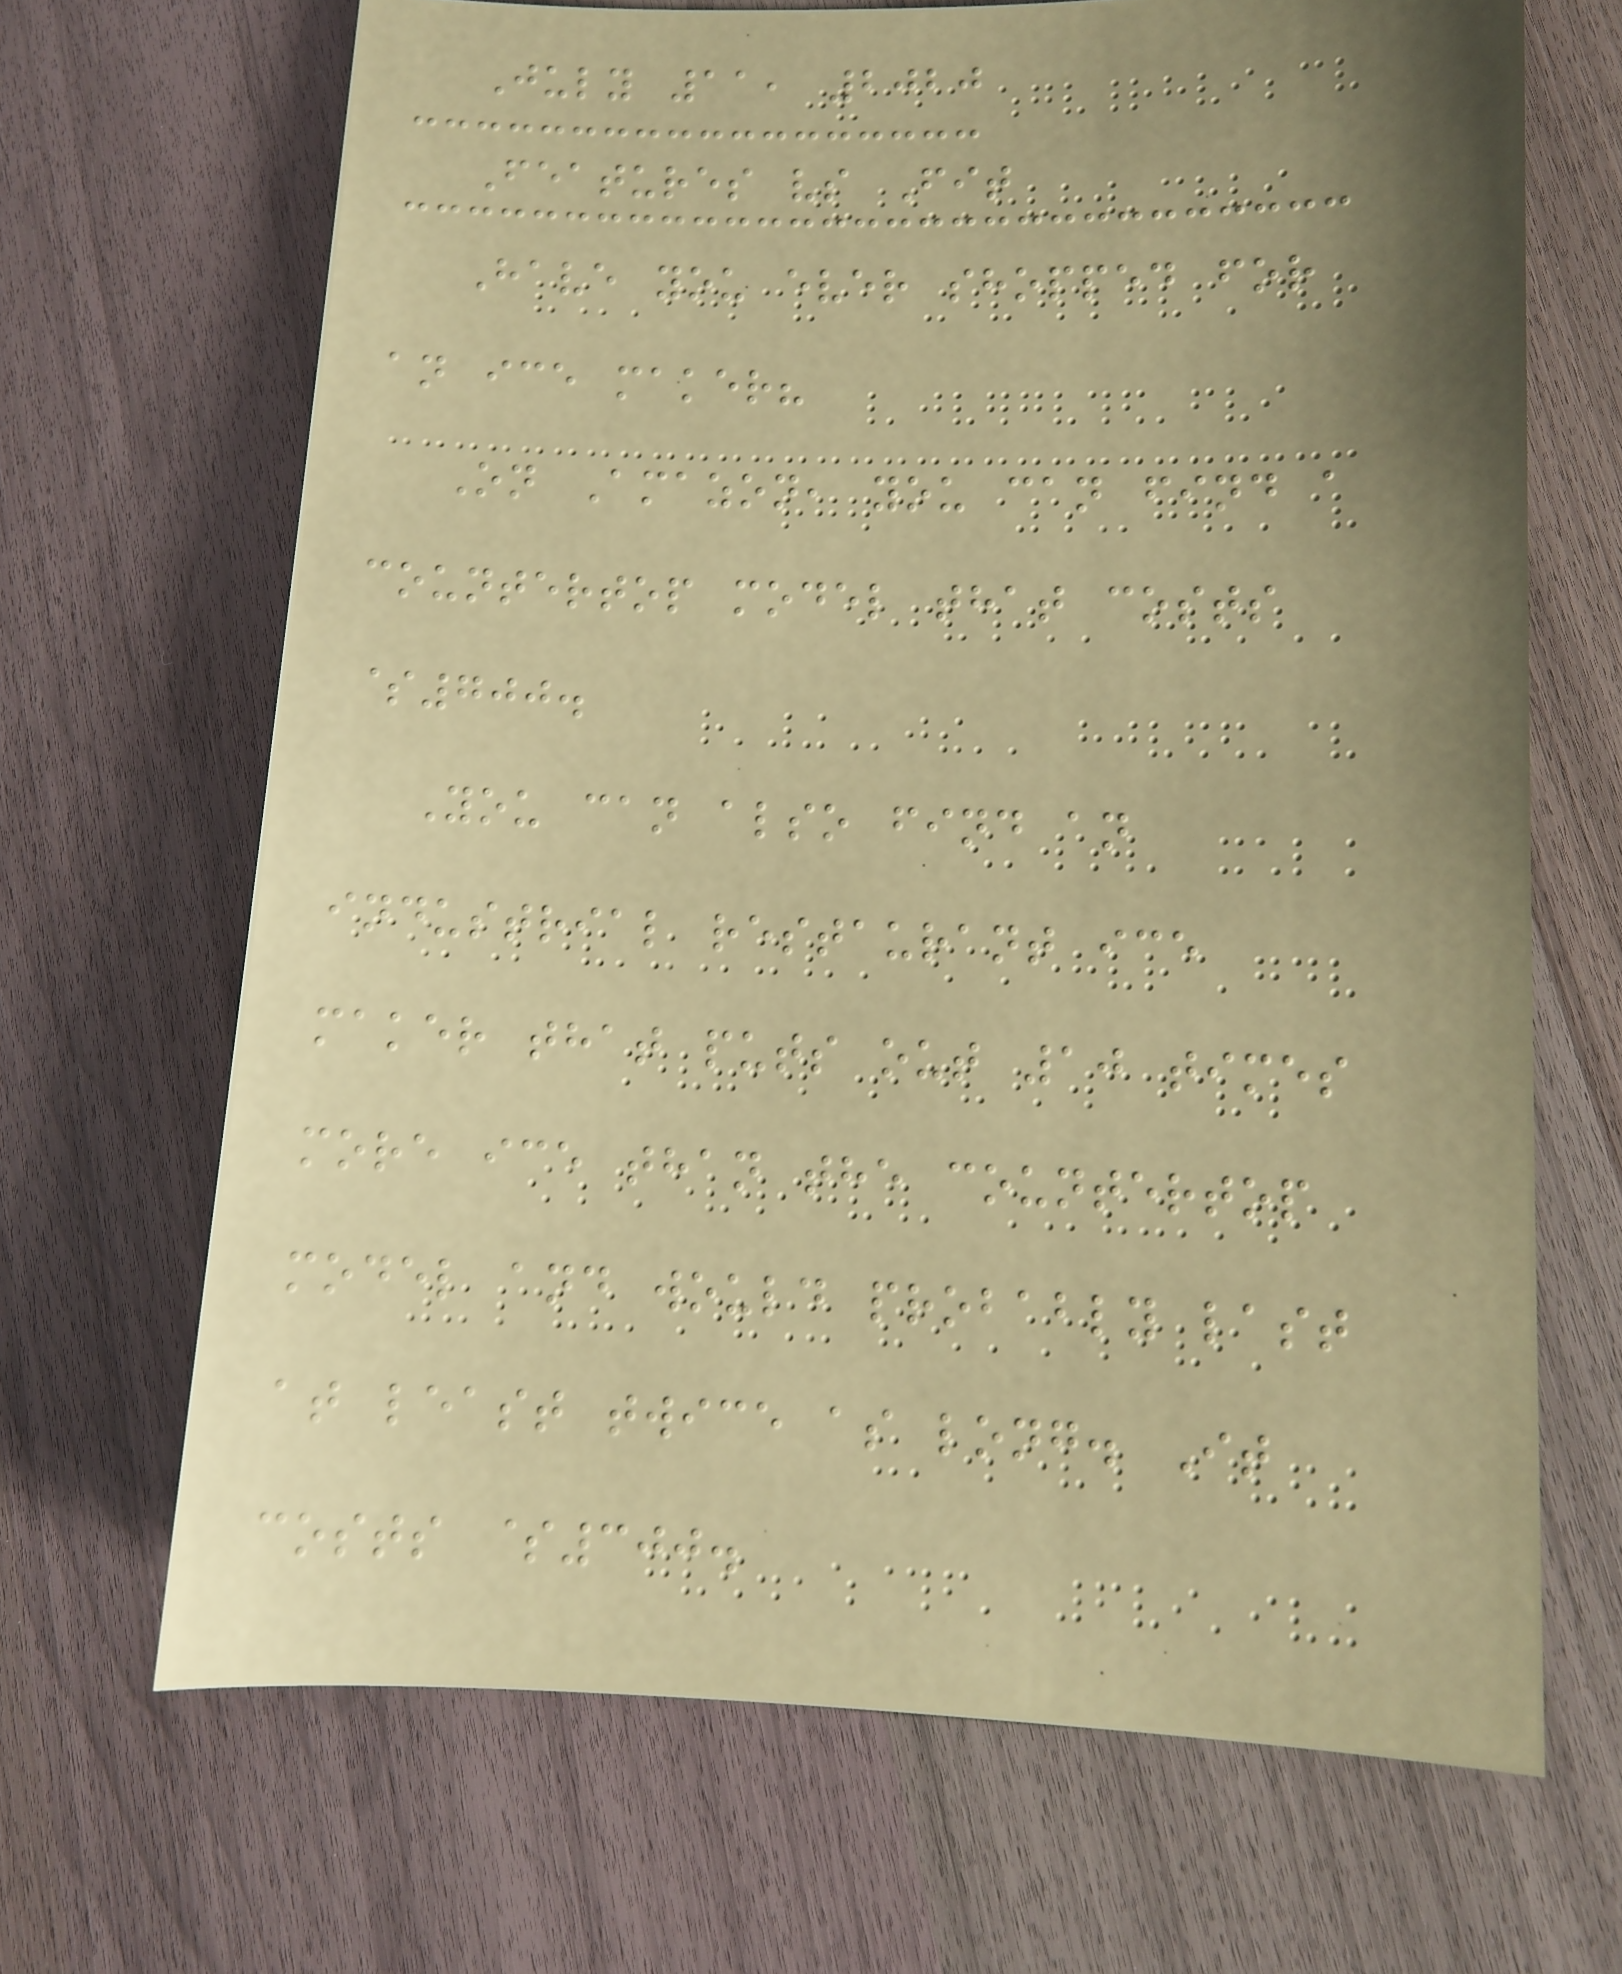July 11, 2020
Features vs Fit
Have you ever shopped for
an ice maker?
On Amazon, you can find a
countertop model that costs
$700.
You can also find an
industrial restaurant ice
maker that puts out 10 times
more ice than the countertop
model and would probably last
at least twice as long. It
costs $300.
